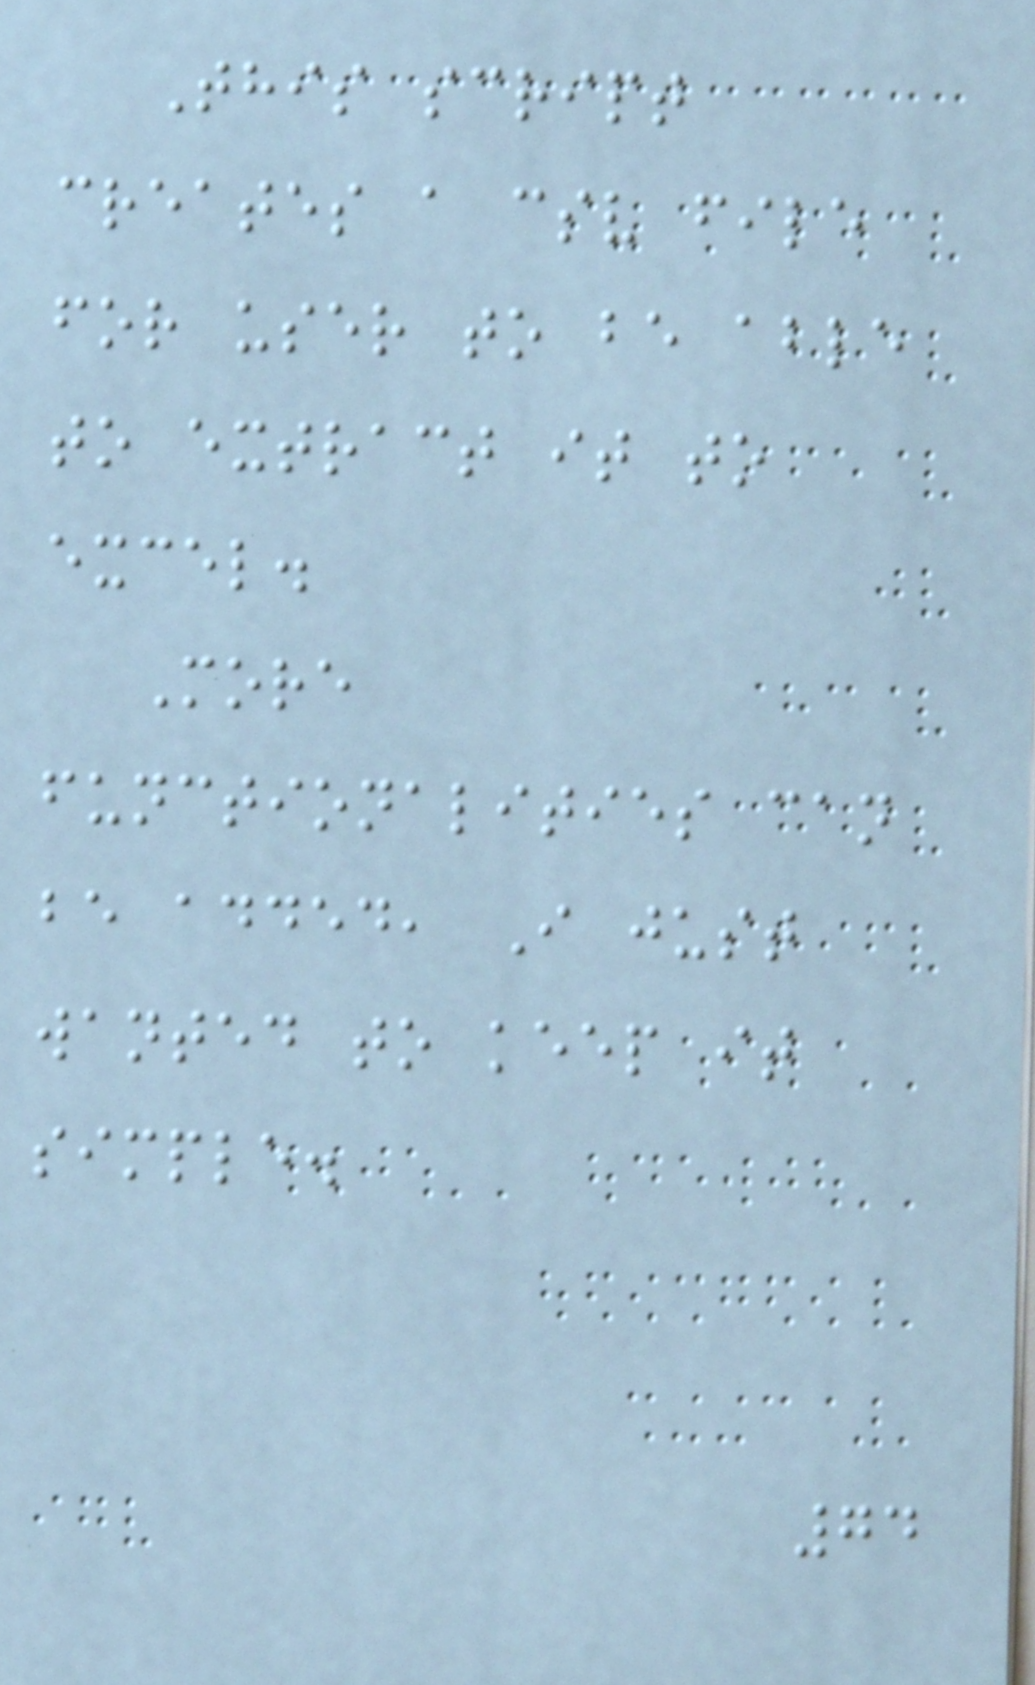This script
creates a csv file
for user to be able
to extract it to
excel.
More
functionalities can
be added, I just
wanted to keep it
simple.
74
